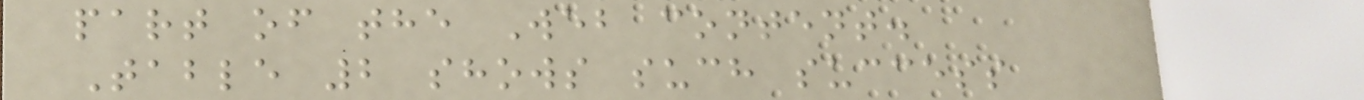part of the Web content.
Table 2 shows such success
